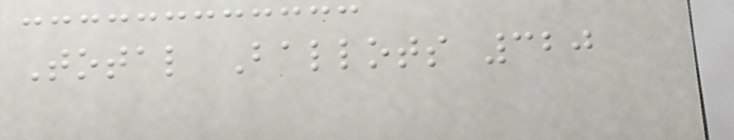Total Ballots 320
